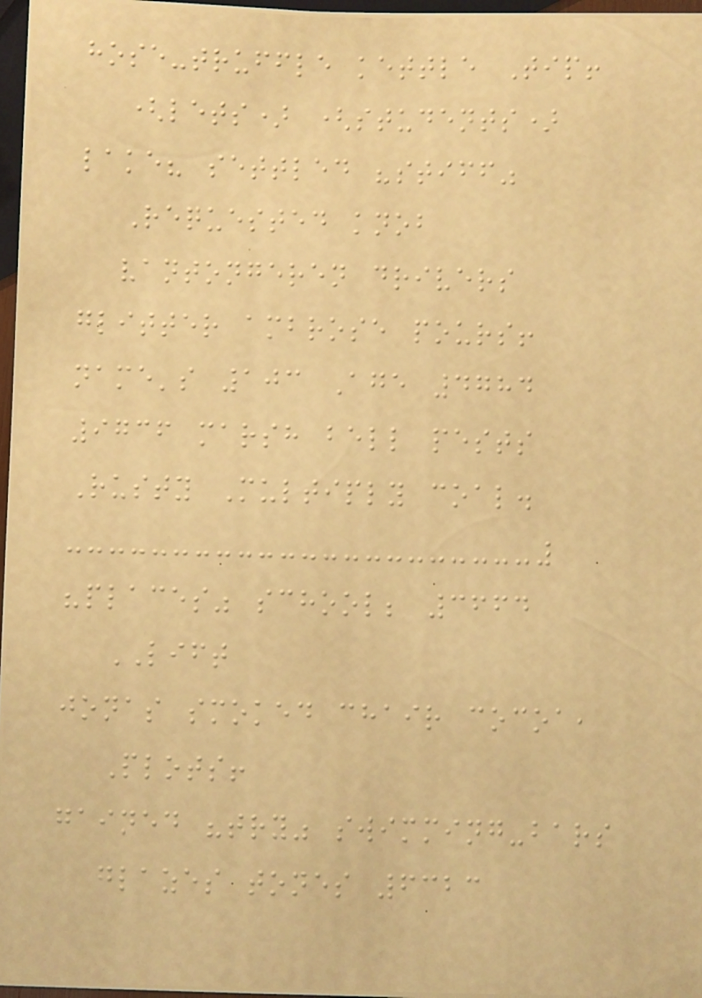hose-truffle kettle Tip!
(lets) (students)
lake? settled "stiff"
Requested knob
vantongeren drivers
glitter ambrose pours!
name's 103 Age 4784
9736 marsh bell pests
Rusty Multiply coal.
"places" school; 3664
LIFT
jonas smoked chair cocoa,
Plots!
gained "try" swimming-bars
glazes tones 6323
